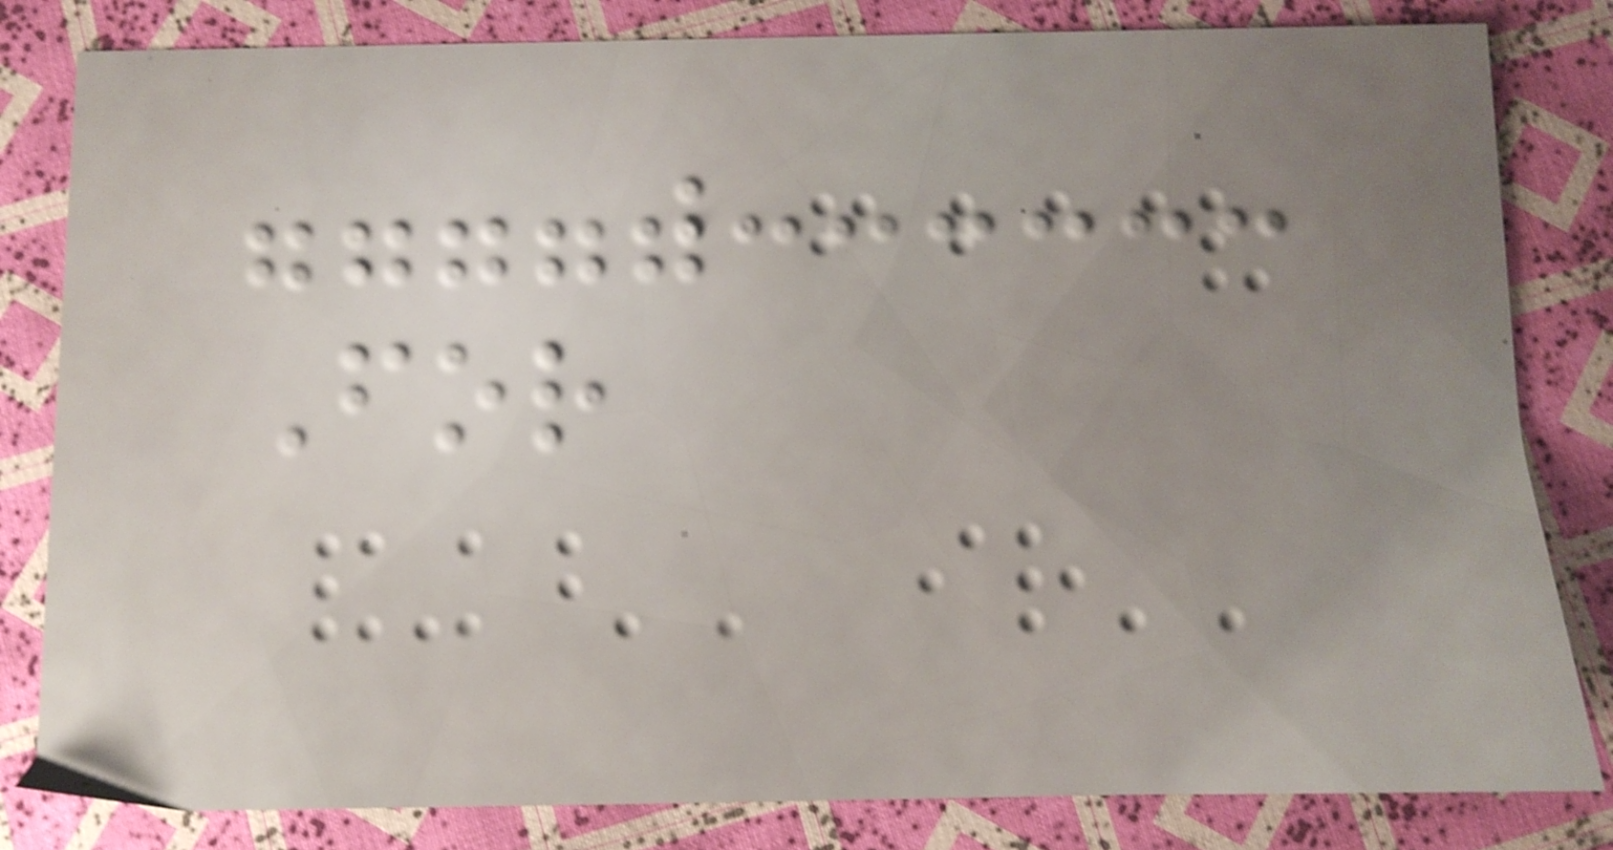For
